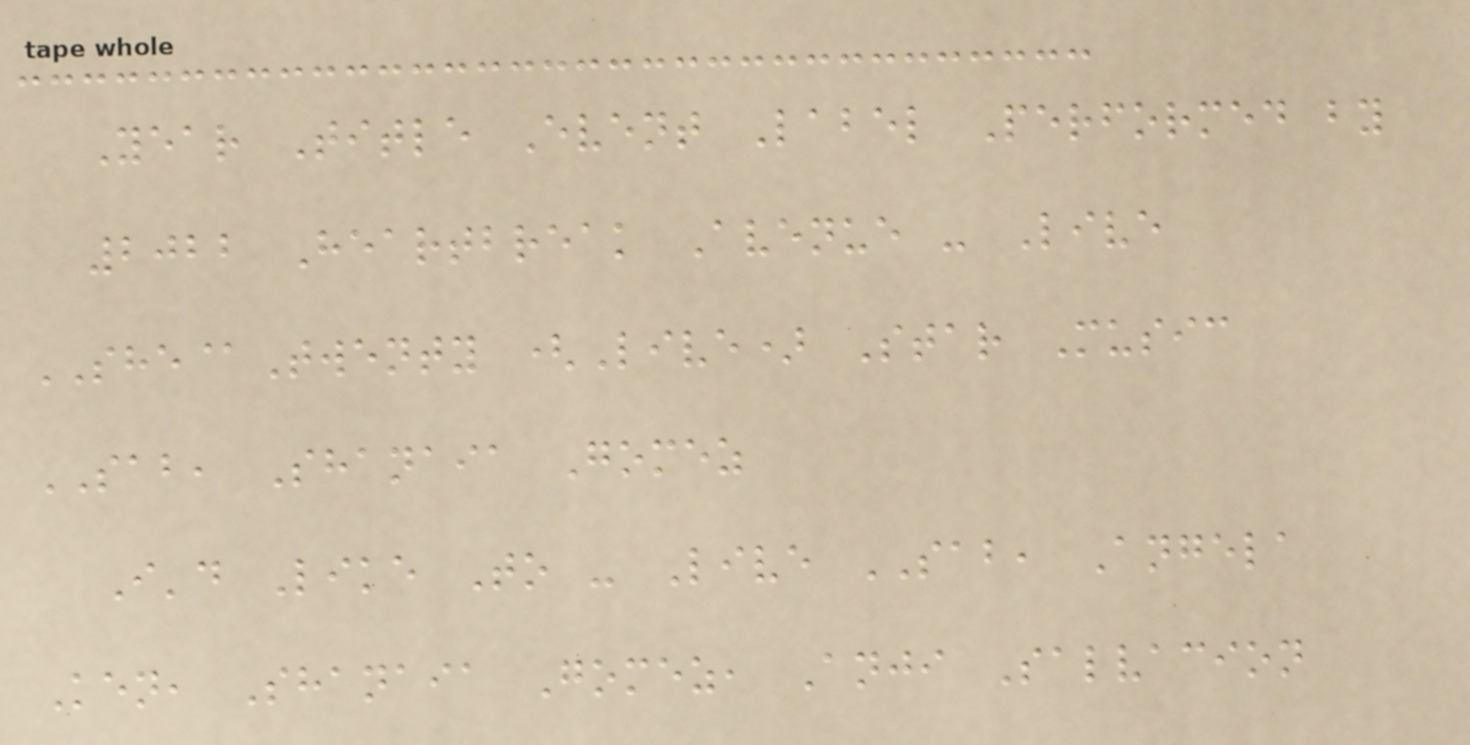Year Title Event Label Performed by
2022 Heartbreak Avenue - Live
SHE@Twenty (Live) Star Music
SAB, Shanaia Gomez
I'd Like To - Live SAB, Angela
Ken, Shanaia Gomez, Anji Salvacion
